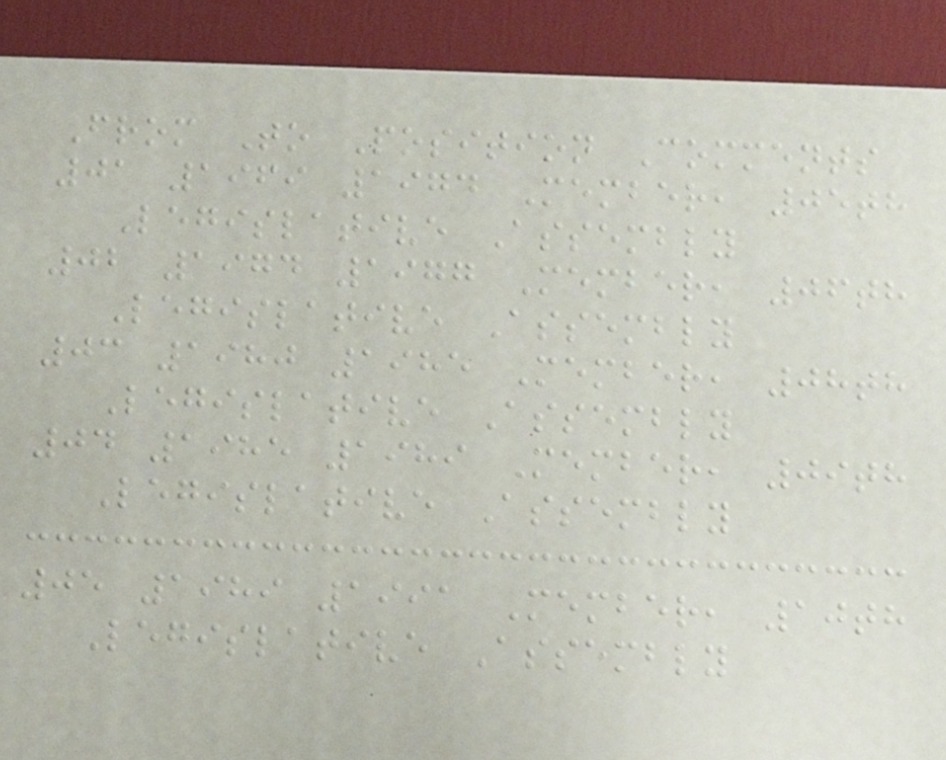From To Position Comments
01 1969 1974 Member, 05th
Legislative Assembly
02 1974 1977 Member, 06th
Legislative Assembly
03 1980 1985 Member, 08th
Legislative Assembly
04 1985 1989 Member, 09th
Legislative Assembly
05 1989 1991 Member, 10th
Legislative Assembly
